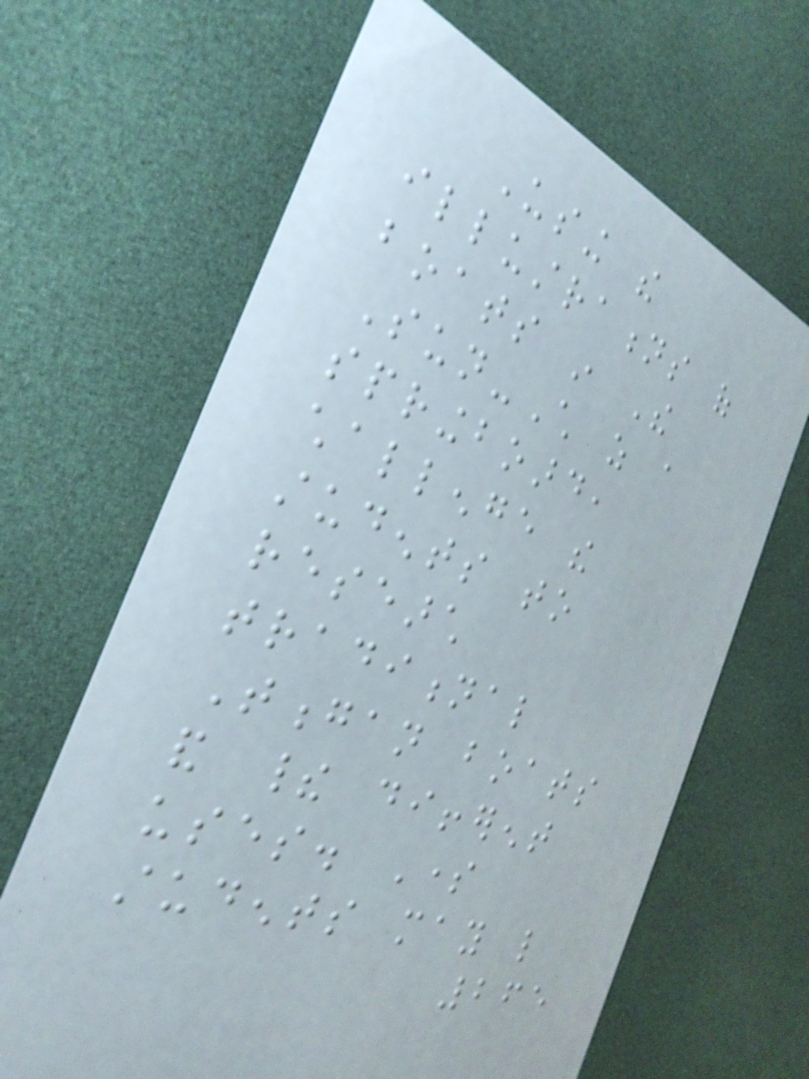Using the
illustrations of
boats in The
Sun-Child as a
springboard,
challenge the
students to
research
traditional
Tongan boats
and their different
uses. Some
students may like
265
